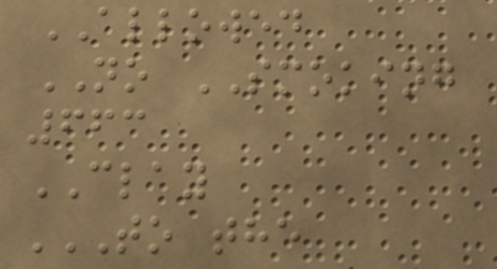ALLOWED
NO SMOKING
663
CLAY
TO THE
